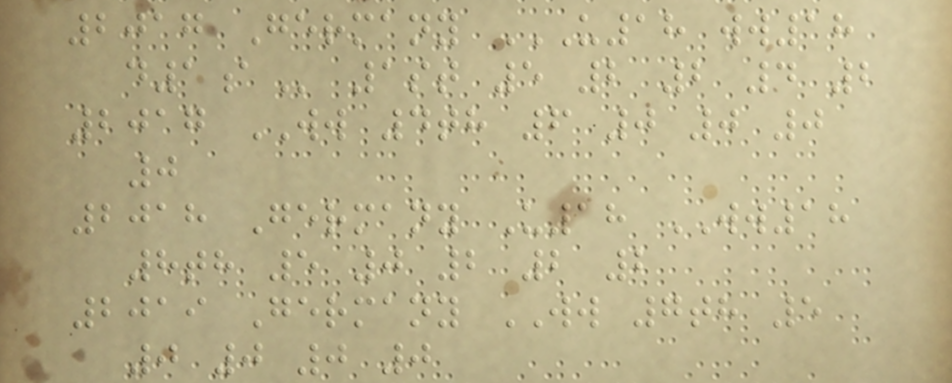2017 Germany U18 WW18
D1A 1st 5 2 2 4 2
2017 WW 4th 6 0 0 0
0
2018 Germany U18 WW18
8th 5 0 2 2 2
2019 Germany WW 7th 5
0 0 0 0
